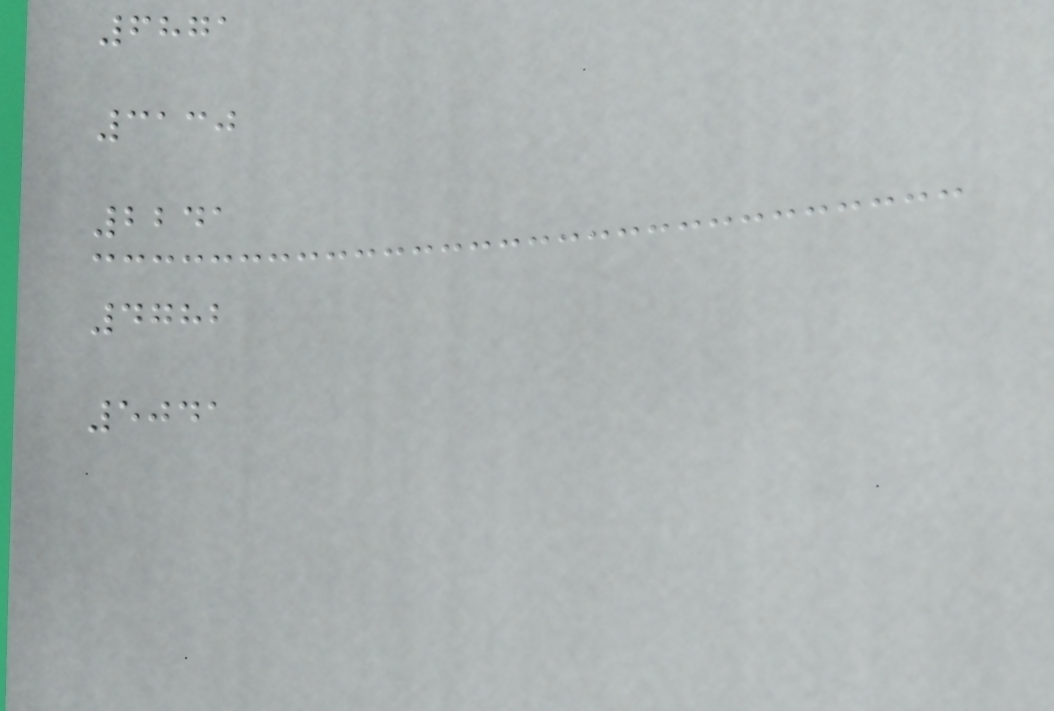6871
3130
2241
4782
5041
